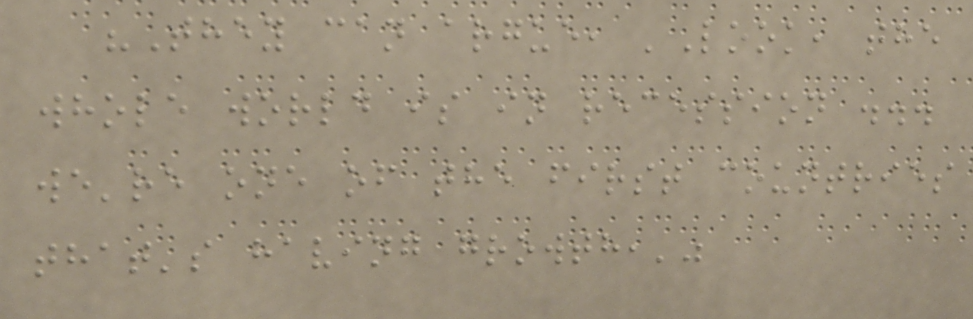"They can argue, 'Look, the
whole world is in recession ...
we're one of the first countries
that's having growth,'"
